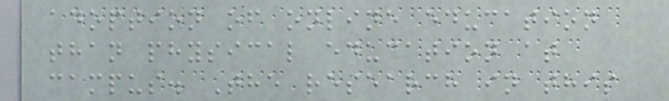adoption of online education
than physical education at
campus. The research in this
